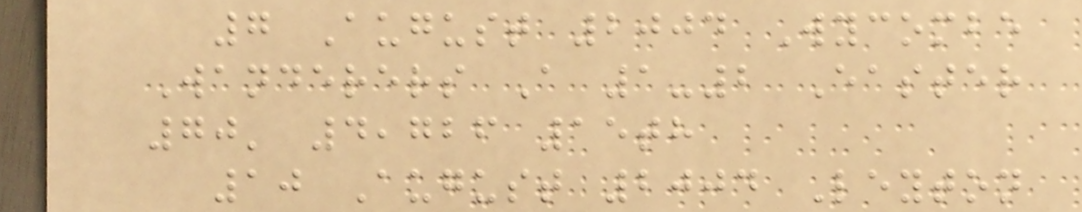7 August 2004 Wycombe
Wanderers A 1-2 Easter
70' 4,726 15th
10 August 2004 Leyton
